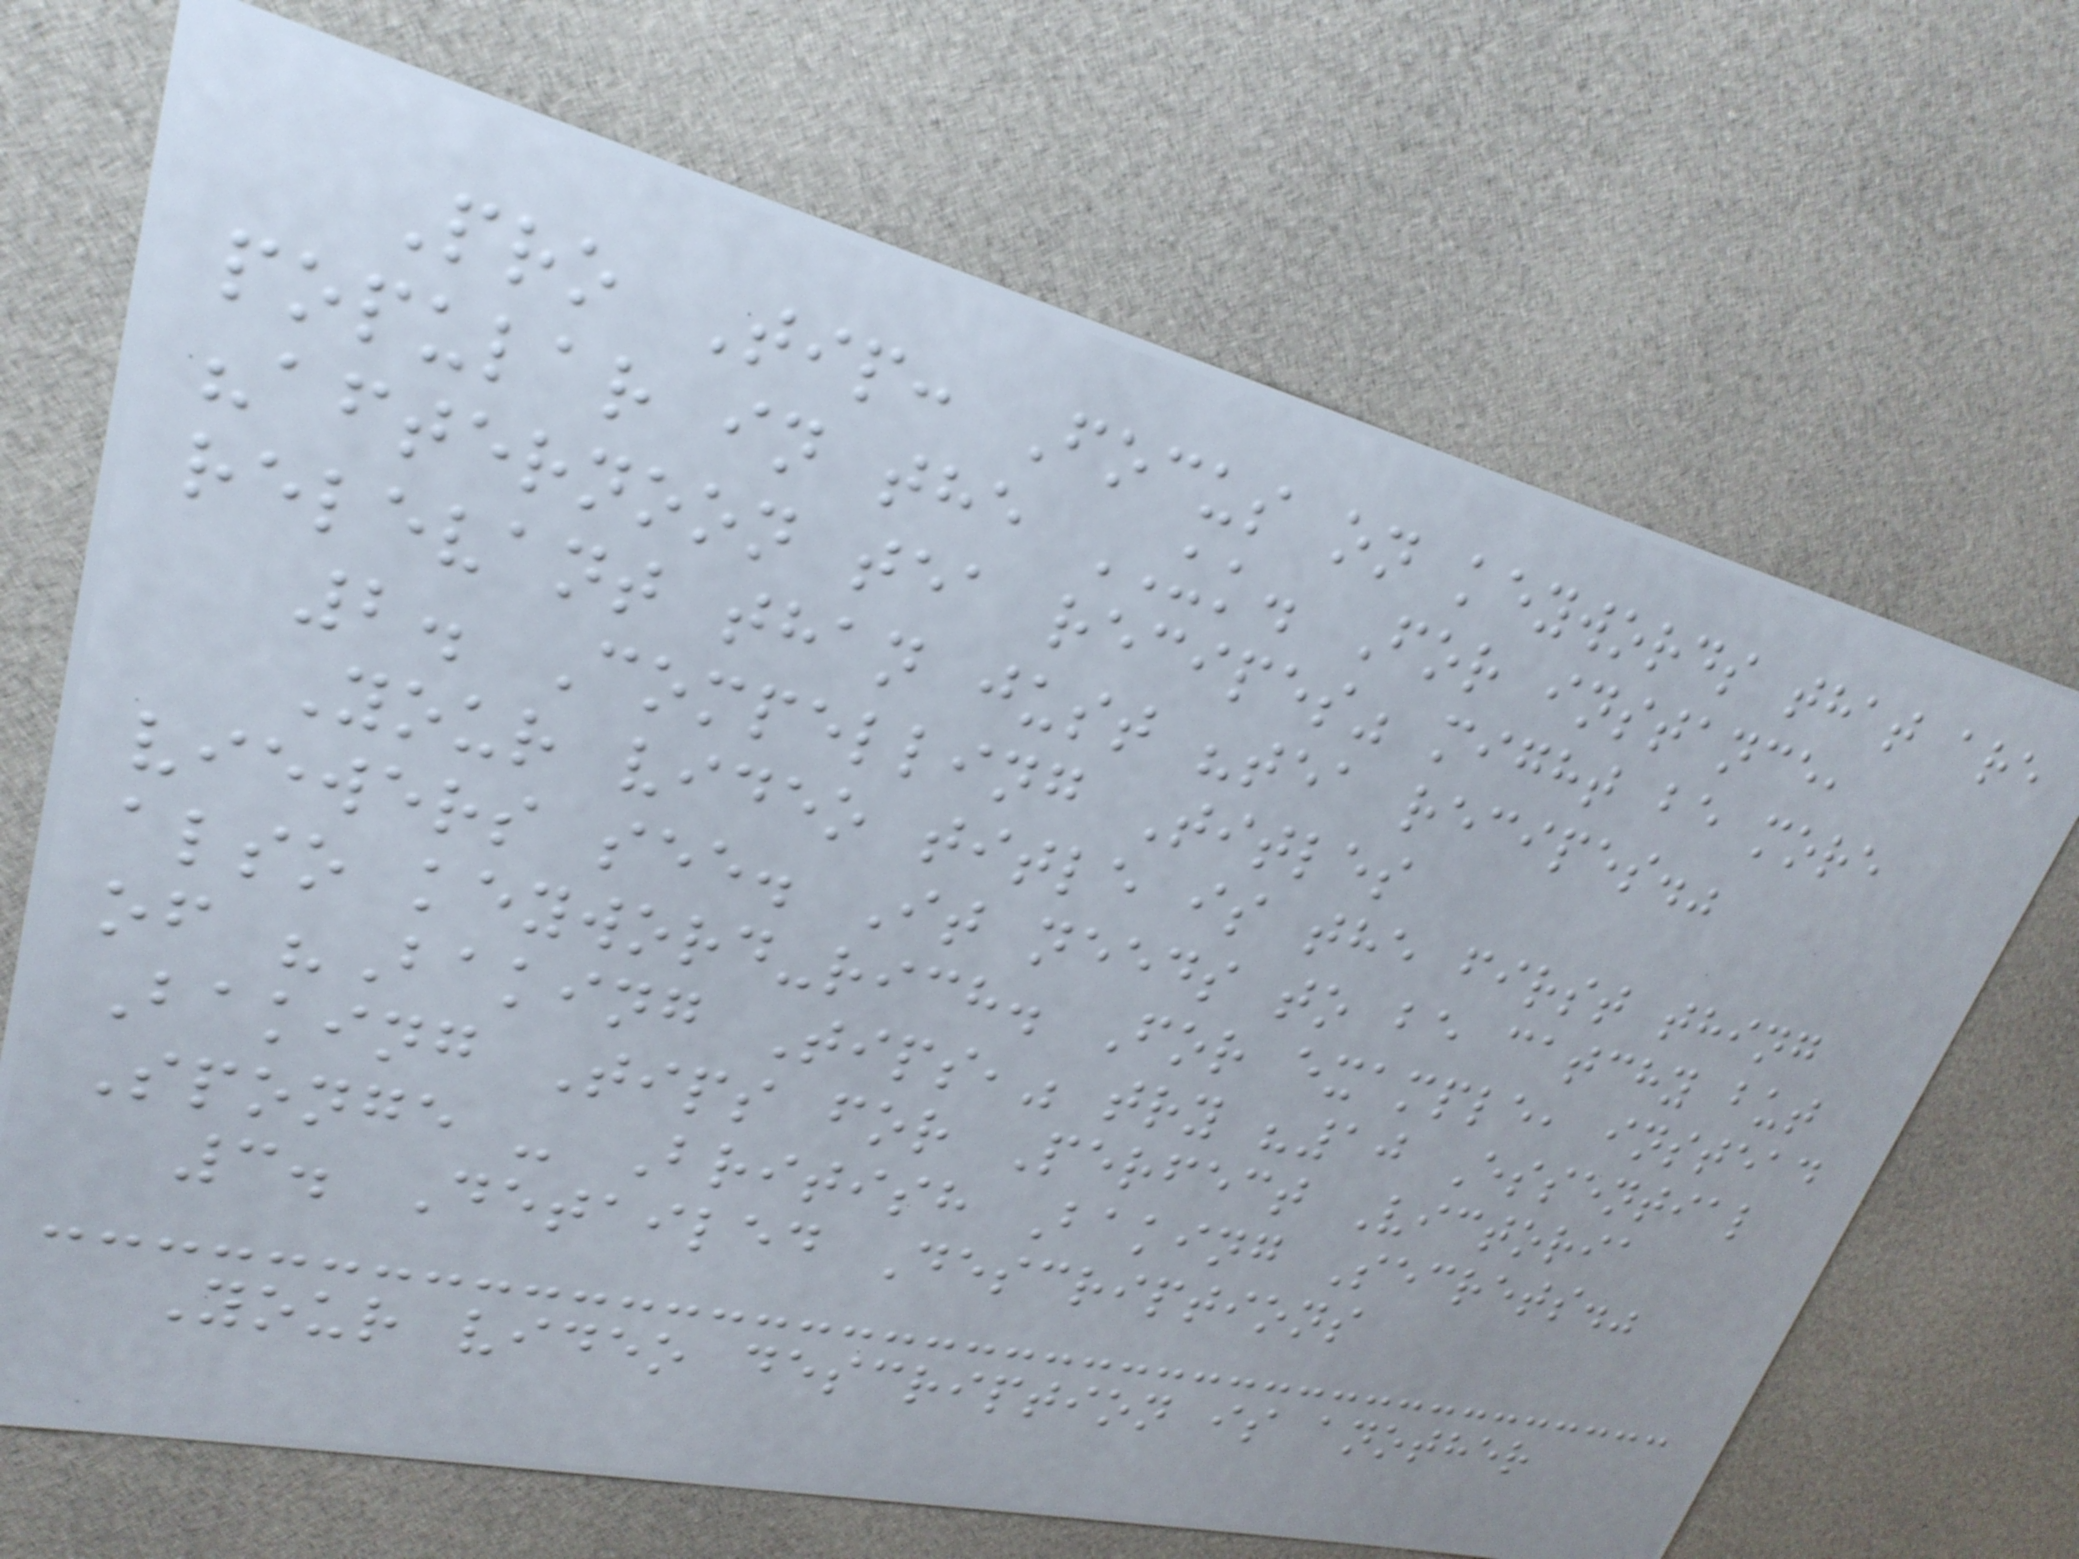Pro Tip: Focus on keywords that are
popular in the UK. For instance,
"afternoon tea recipes" might be more
relevant than just "tea recipes."
2. Compelling Titles
Your video title is the first thing
viewers see. It needs to be catchy but
also keyword-rich. For example, instead
of "Baking Tips," try "10 Essential
Baking Tips for Perfect Victoria
Sponge - British Baking Secrets."
3. Detailed Descriptions
Your video description is another
